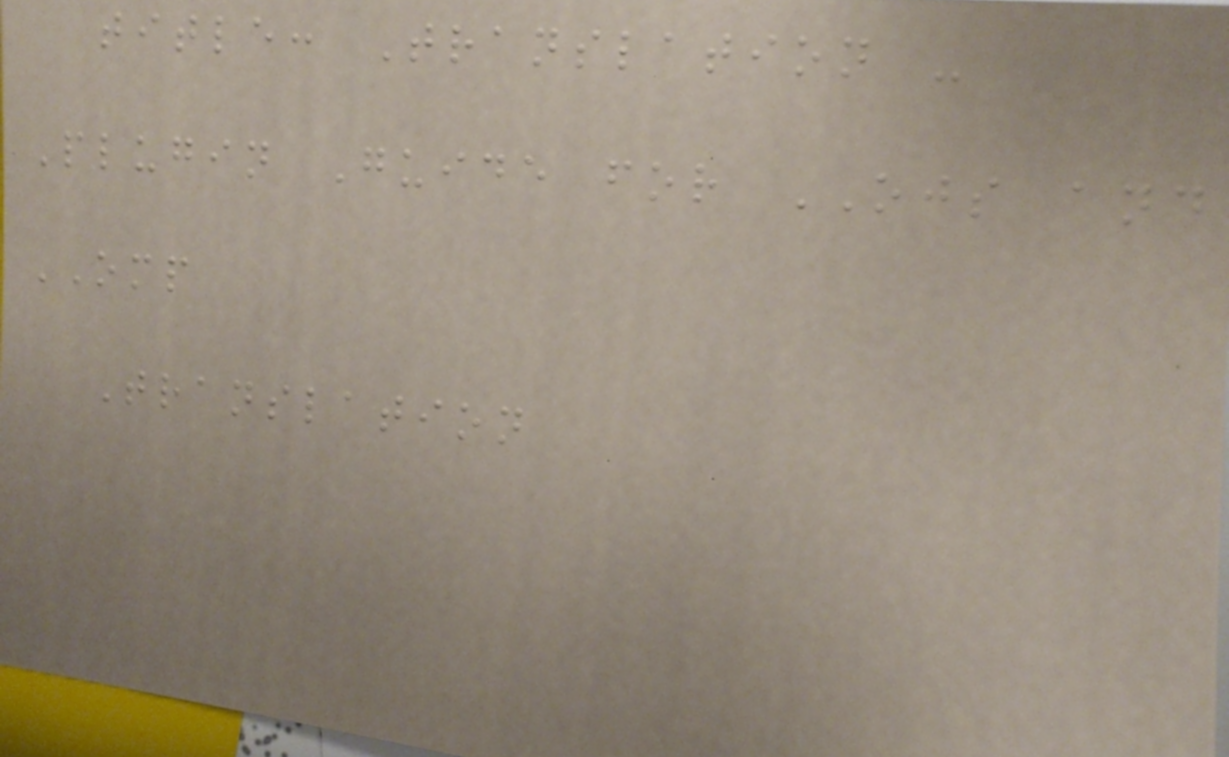title: Translation -
Plugin Guide for OJS and
OMP
Translation
